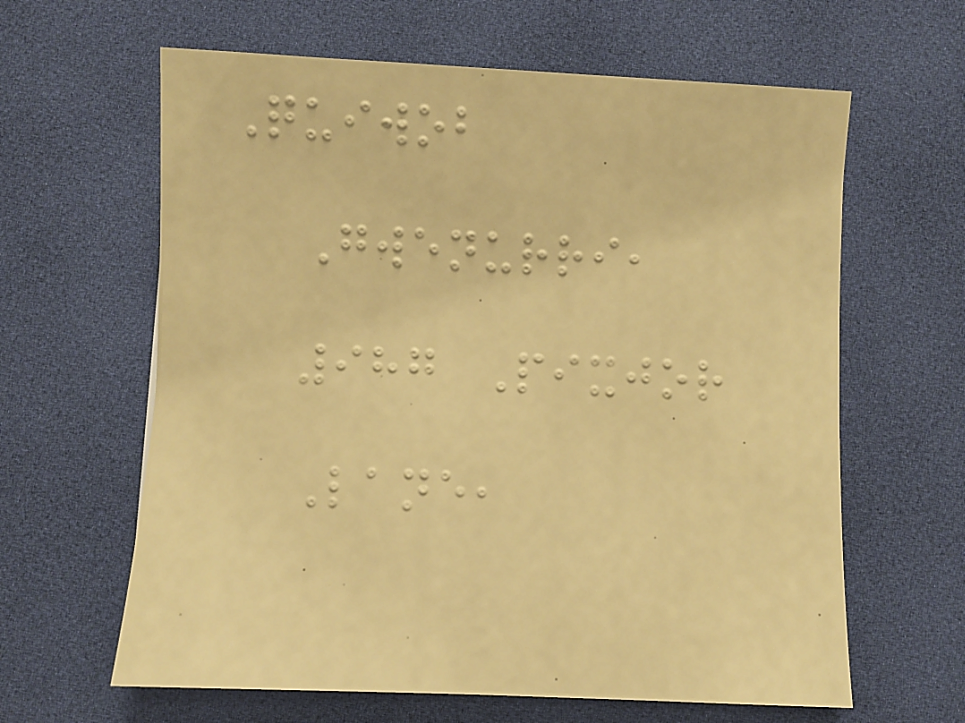Quiwob
Gwenurri,
987 Pixjor
Lane,
